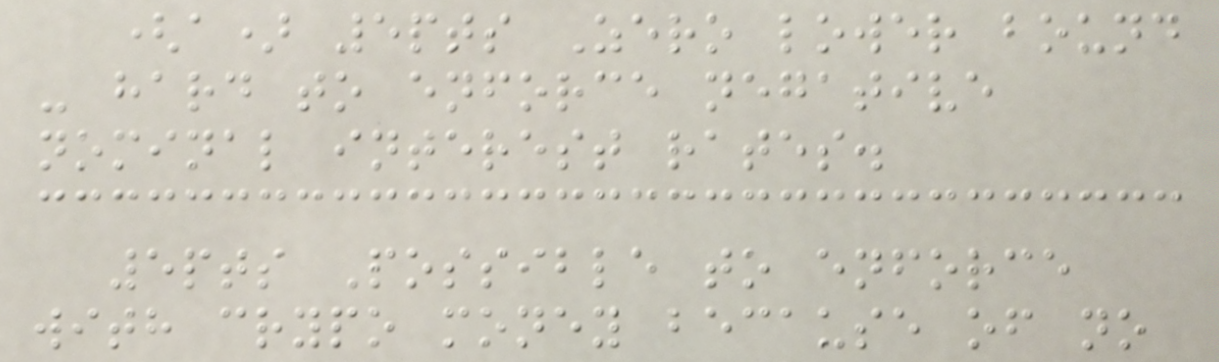(a) 5pts Zero lower bound
- hard to enforce negative
nominal interest rates.
5pts Possible to enforce
with crypo money because of no
